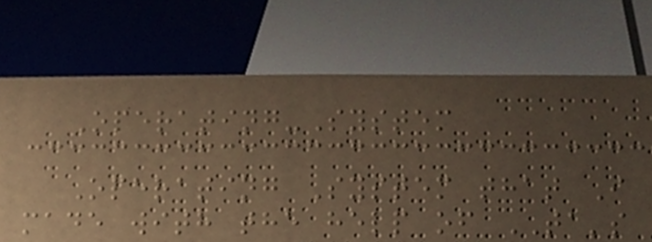Operating-System
Operating System that I
made with the help of TA's
